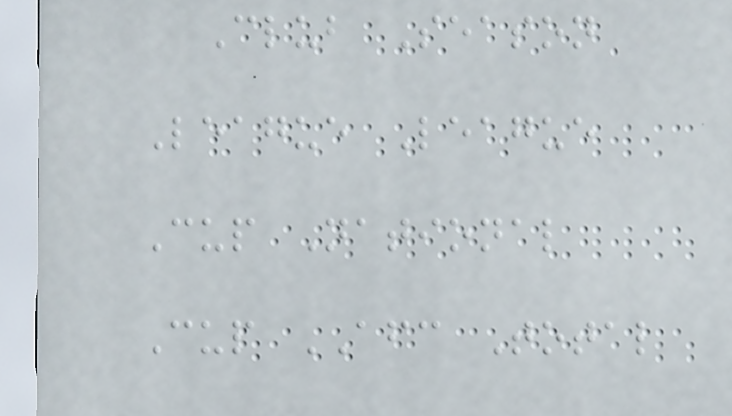Club Season
League League
Cup National
Cup AFC Total
